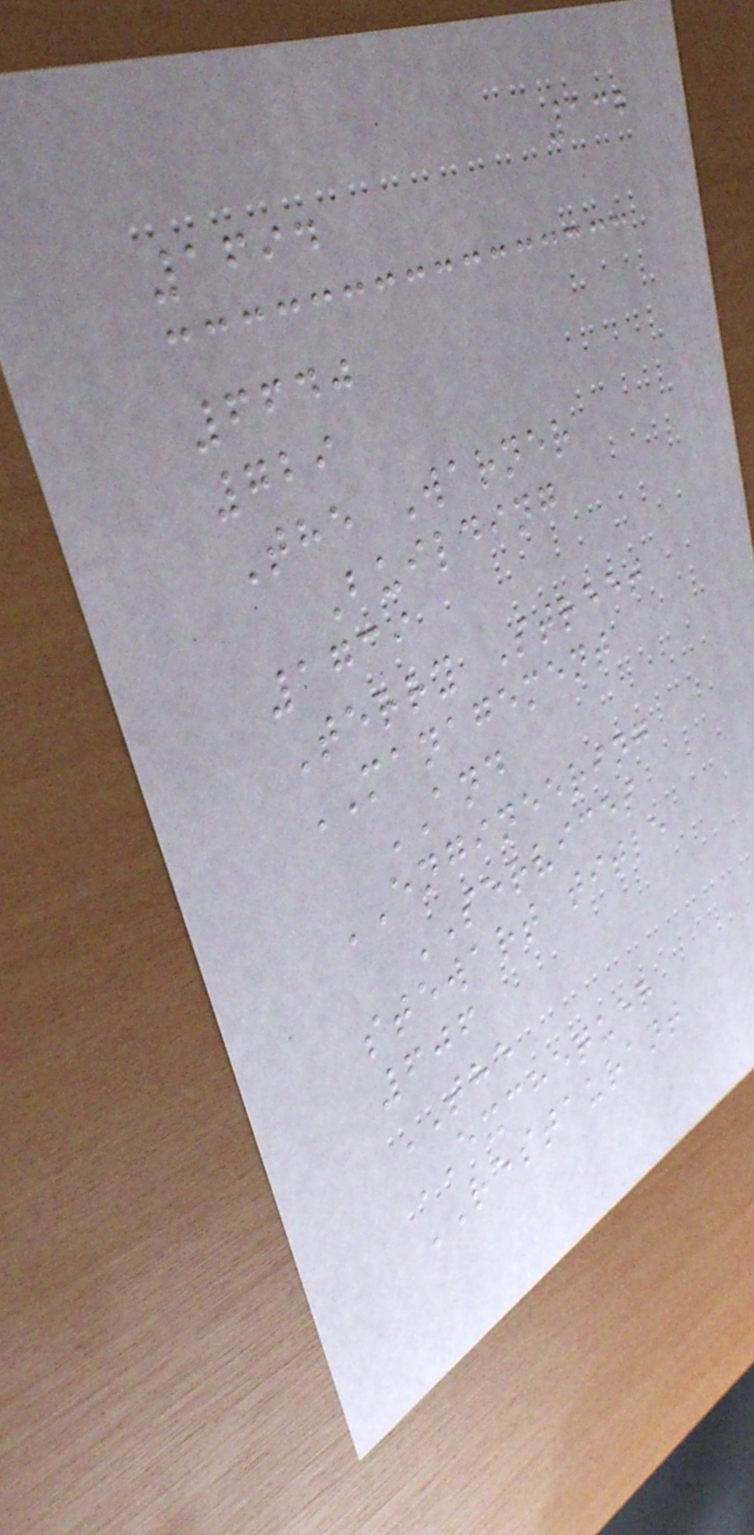132
1694
6640
729
The Warner
Building
1739
Terry Street
MANAGEMENT
AND
ENGINEERING
SERVICES
stewart title
606
THE
EXCHEQUER
RESTAURANT
